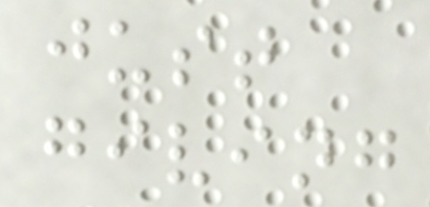just
giving
